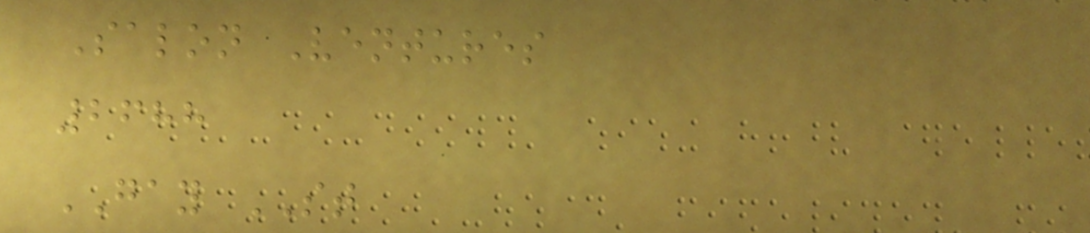Salon Ventures
2688
GAY ST
